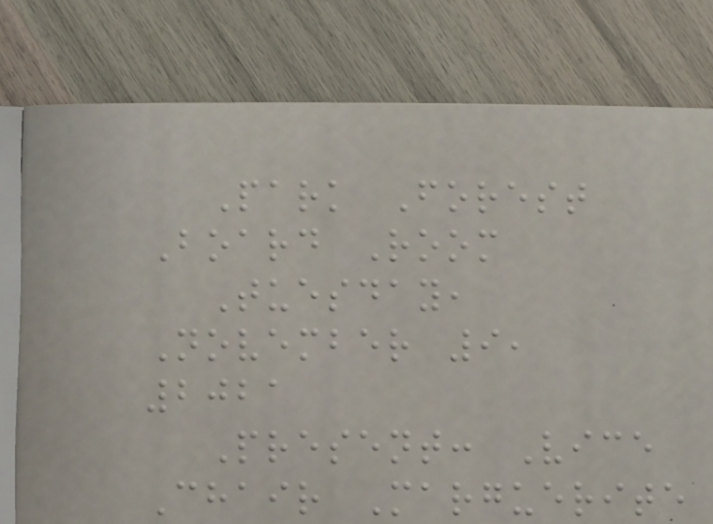Park Forest
Board Room
Tuesday,
November 9,
2021
Present: Vice
Chair Marguerite
